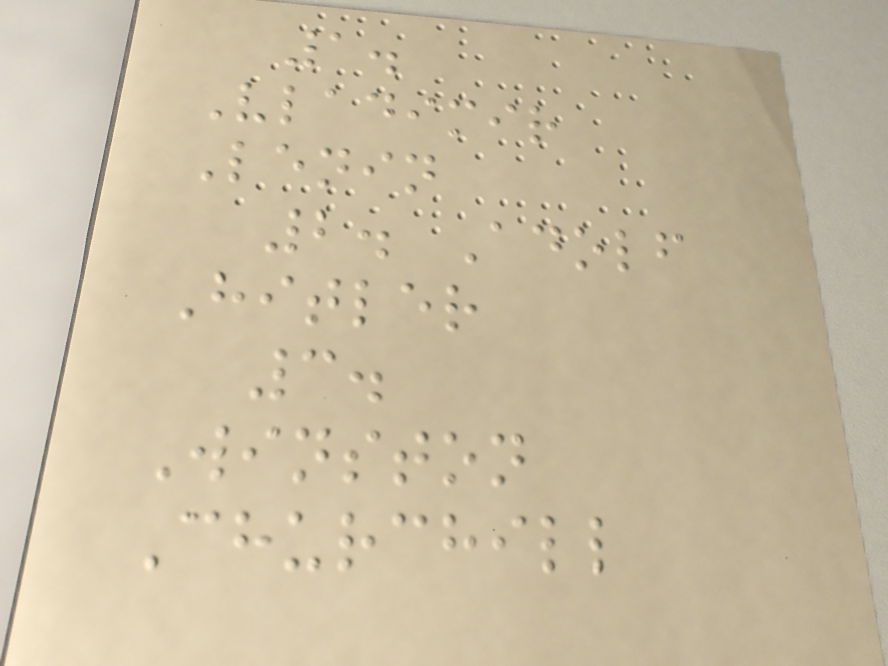1.
Vladimir
Lenin
2. Adolf
Hitler
3.
Winston
Churchill
